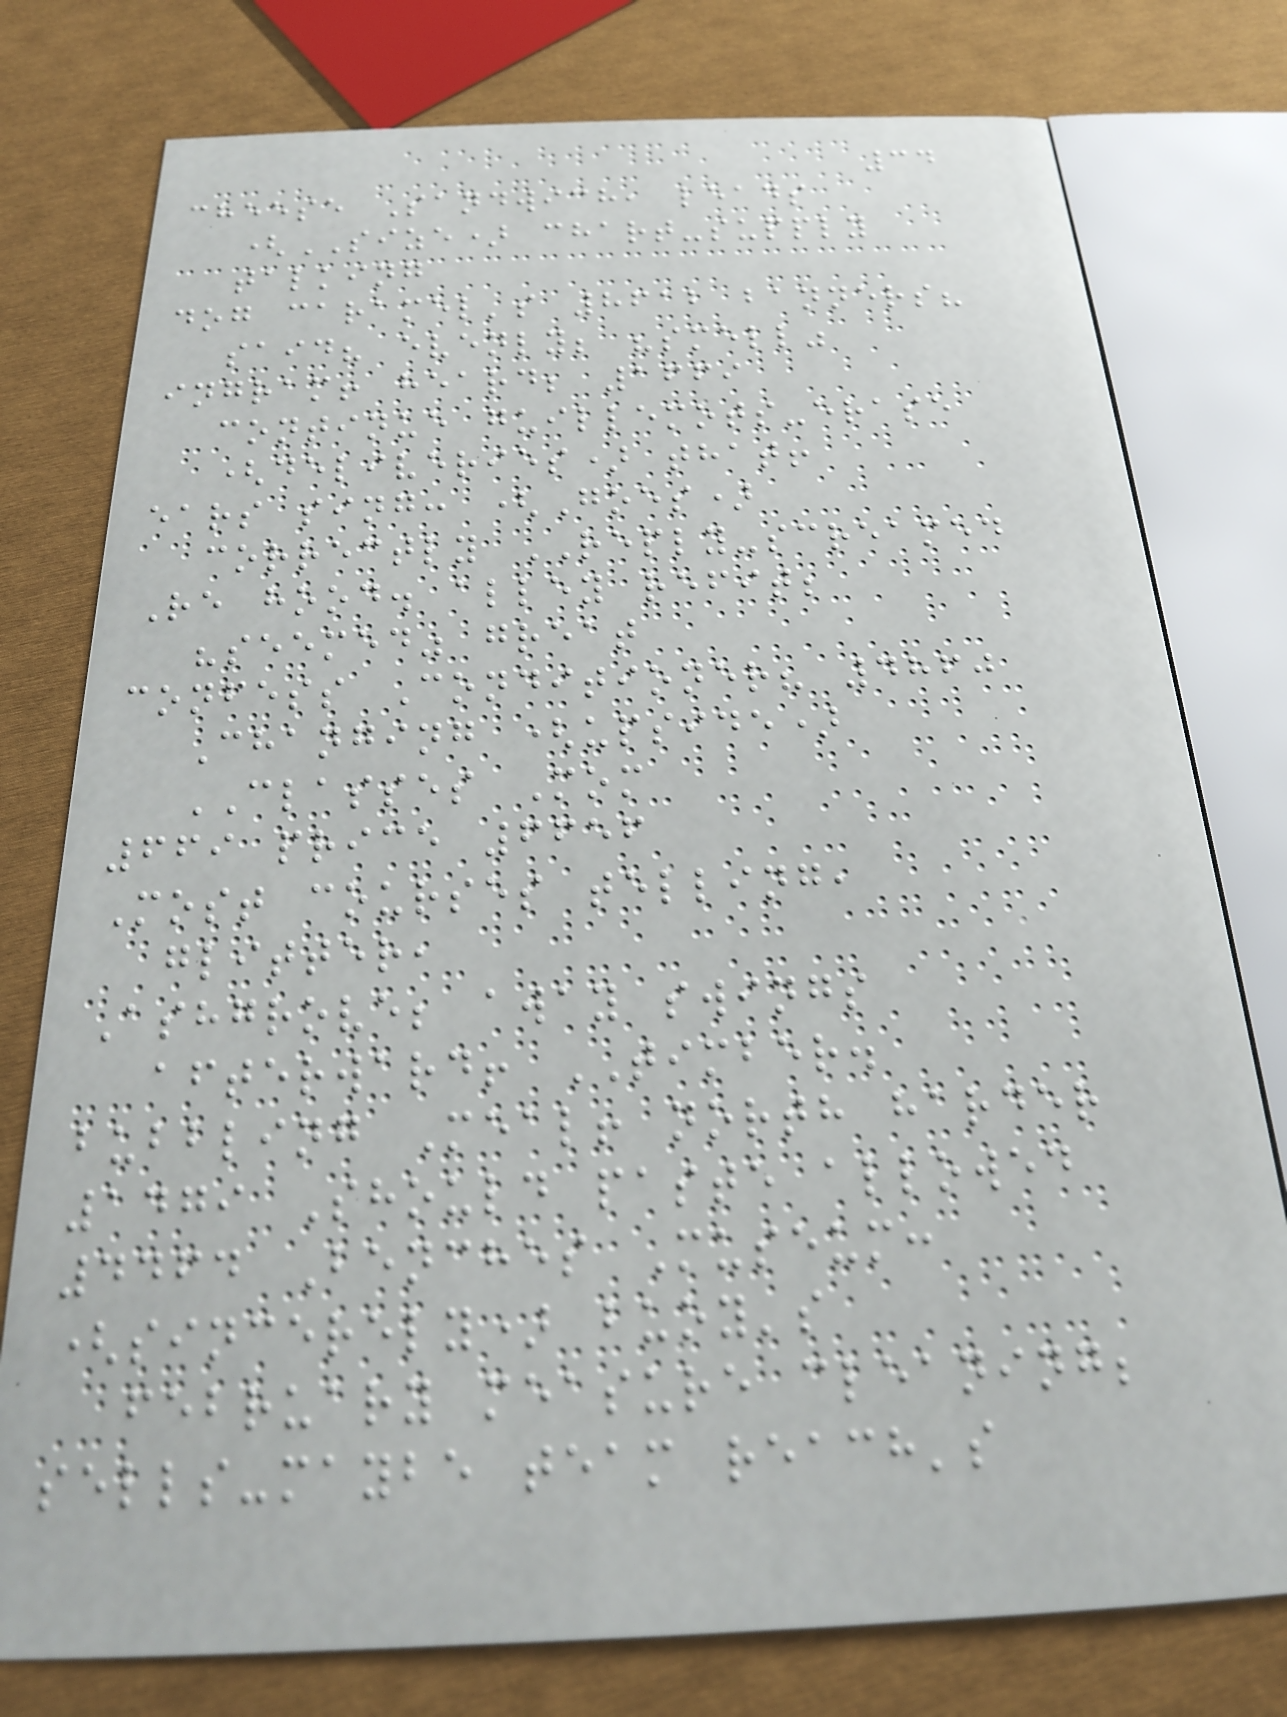34
cheese Sandwich, leads
(SIZE) chart-supply
talking
dog caramel's 8612 banners?
said? evenly; "smell"
ingram! heard; 1669
continue guillemots-erase
(deliveries) that!
ears sing: (Goes)
correctly REPLY-screamed
Re hood. alley refit;
"seemed" great
confess Conditioner? 4860
Changing (upside)
CLASSES Mom
669 price 6656
Most courses telling,
glitter,
Ashgrove; away swings
afterward! TIMBER.
bubbling Meal! north harder
1479 Should paste allowed
4464 Benches Museum:
(sincerely) buoy's
february measure cleaning;
sells-maybe team reach's
